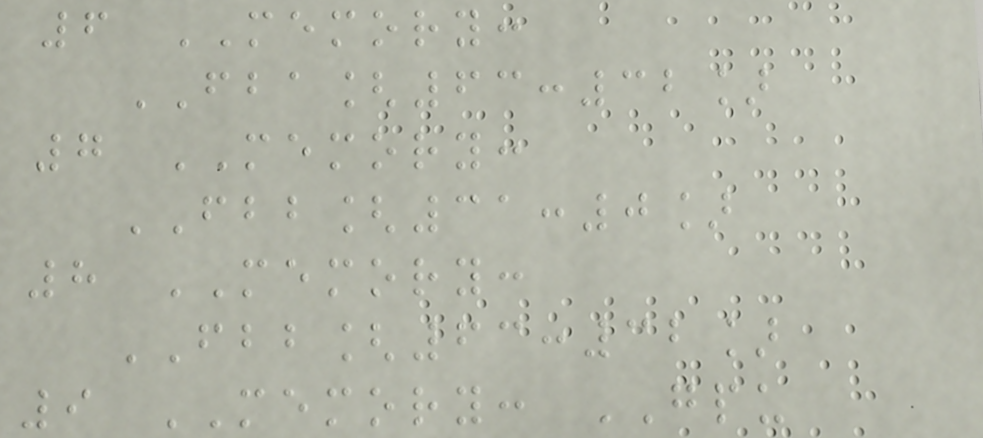6 MEMORY:
FBA[63:32]
7 MEMORY:
FBB[31:0]
8 MEMORY:
FBB[63:32]
9 MEMORY: GPU
